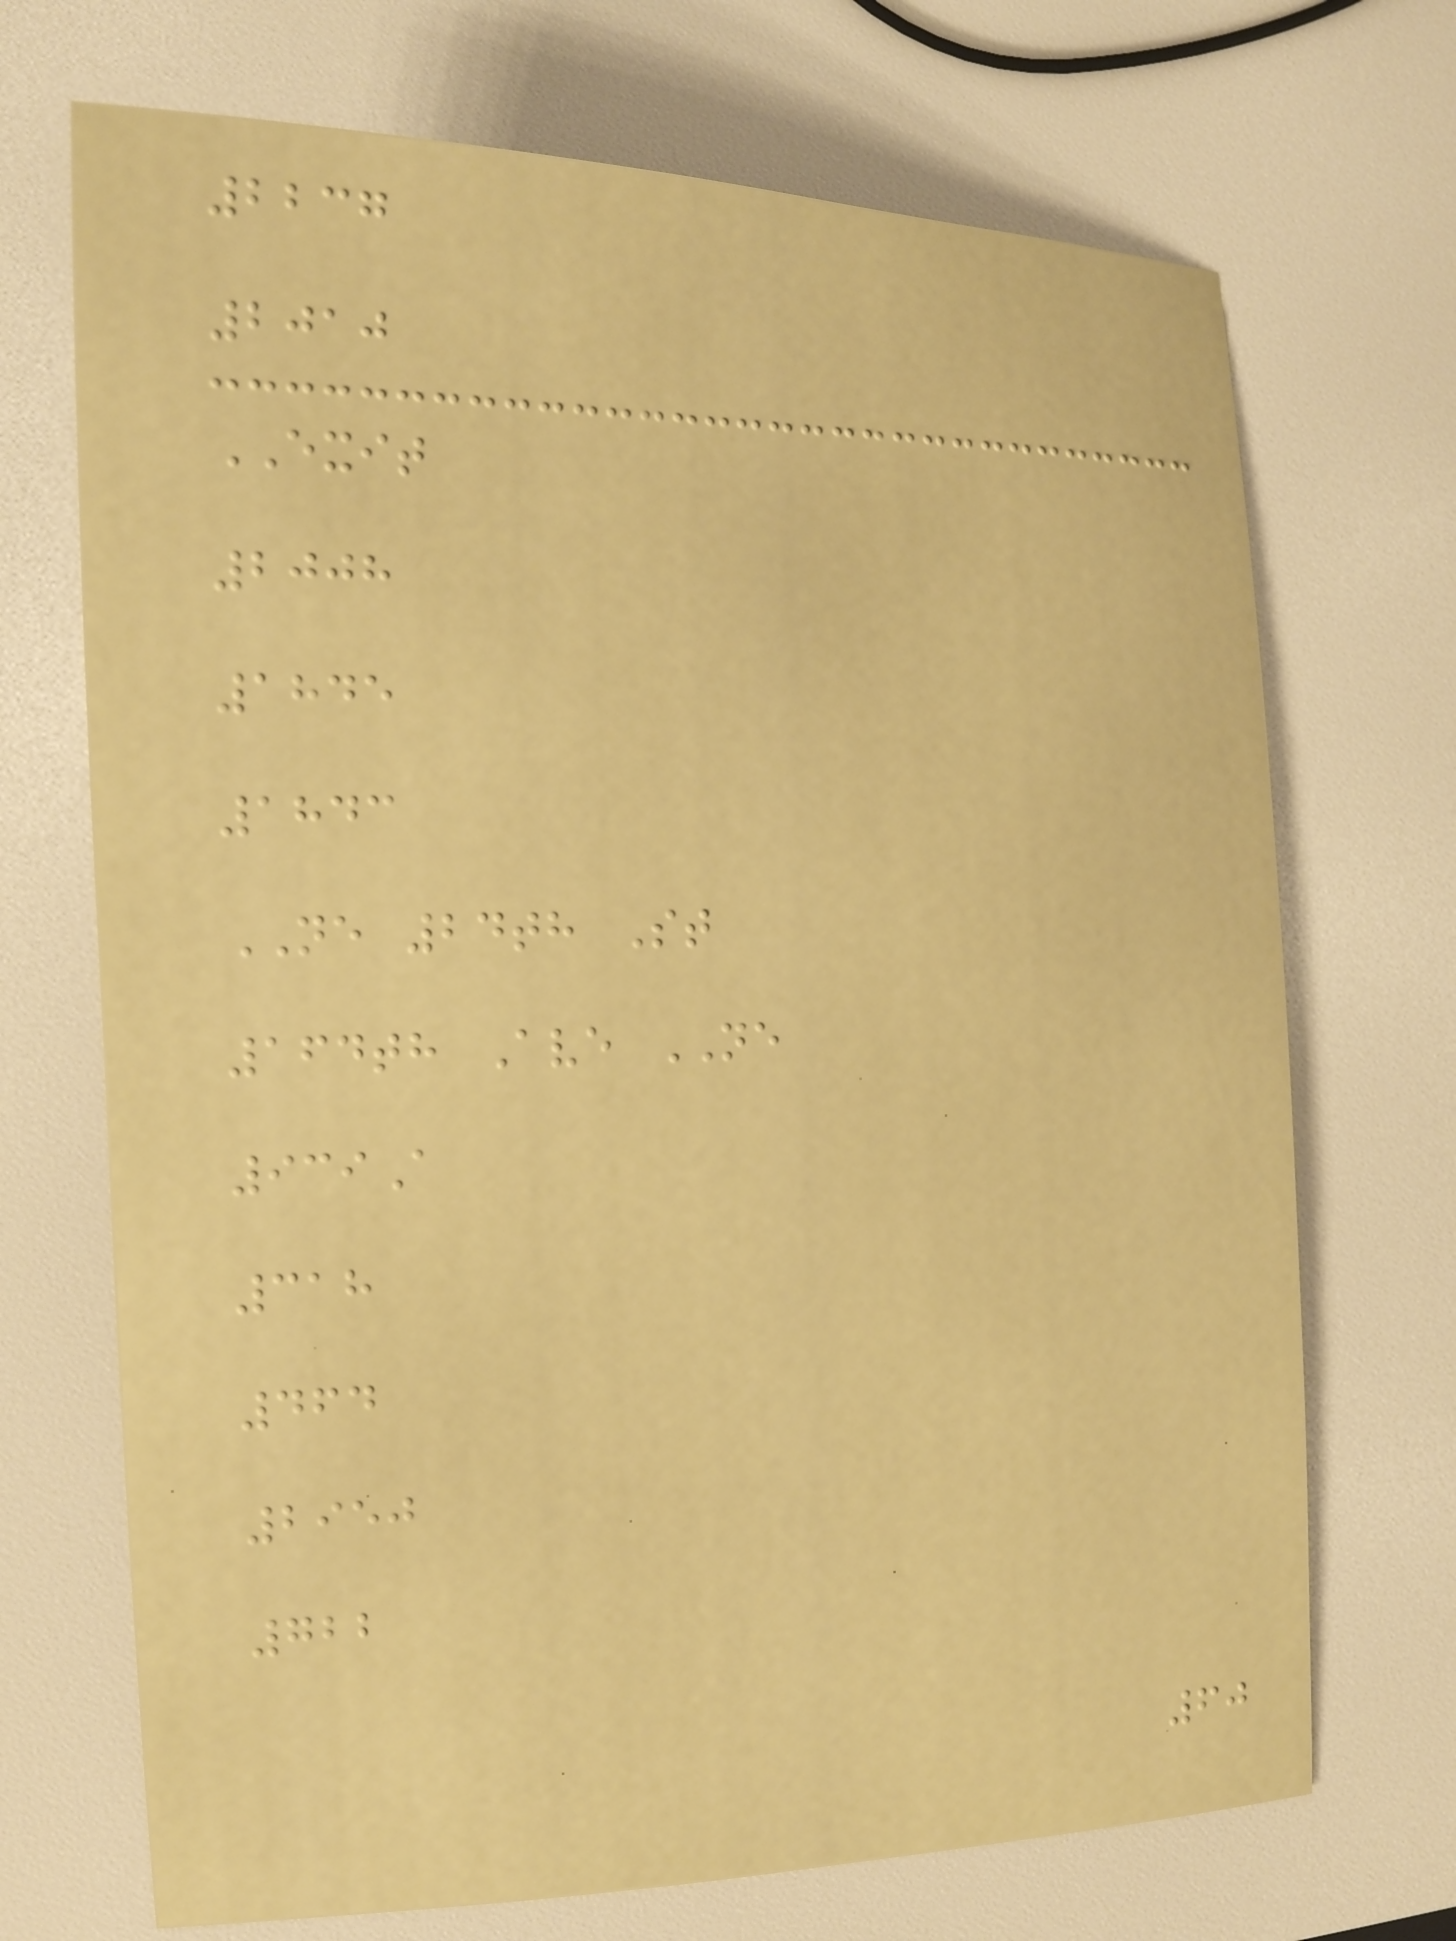2237
2010
EXIT
2008
1845
1843
NE 24th St
164th Ave NE
939A
318
464
2950
722
60
